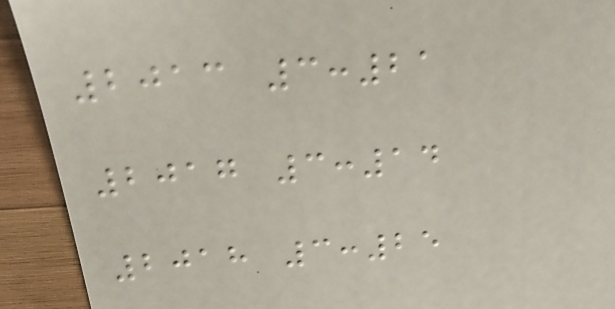2013 3:21
2017 3:14
2018 3:25
